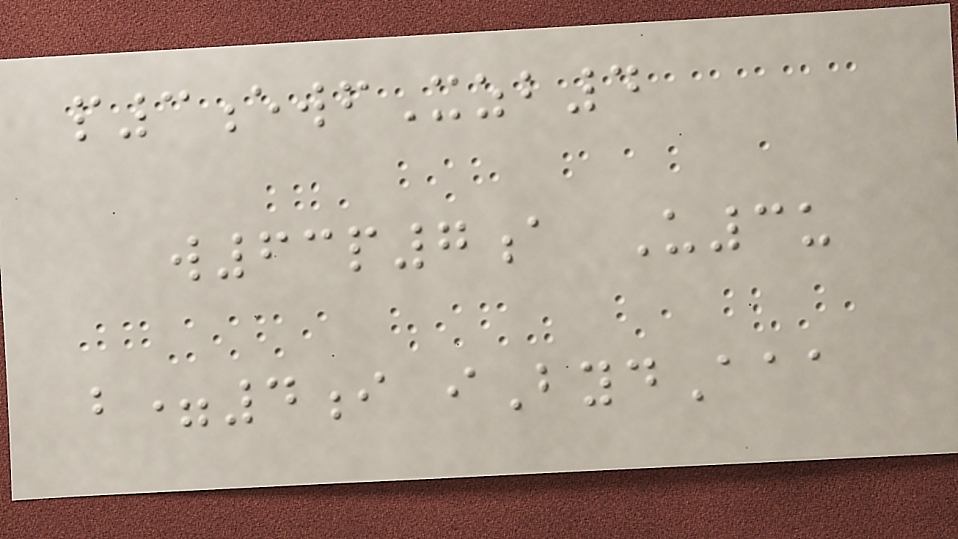p3ewfXzb4
w63p7a U3u
b=4i iBydAaa
